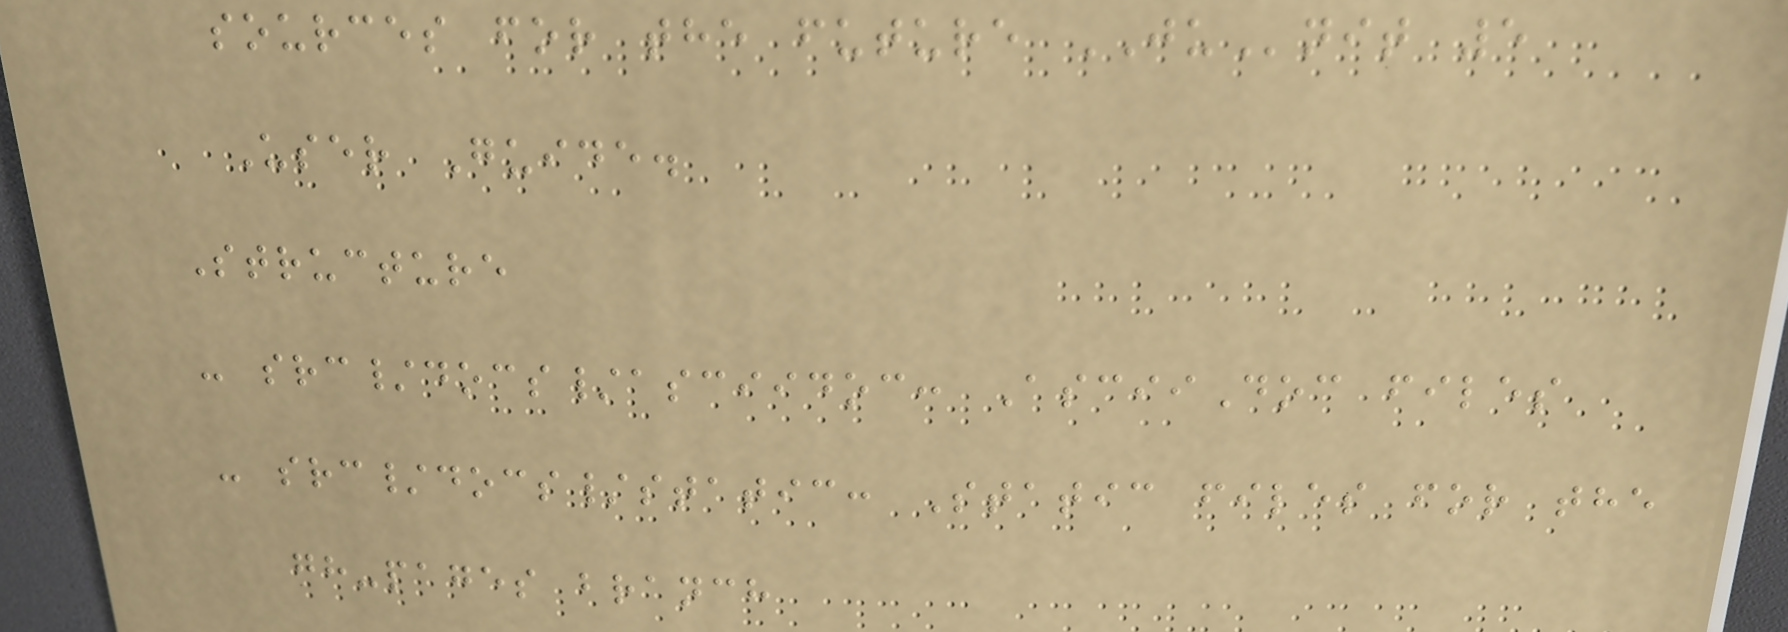sources for the future JUnit 5
User Guide.
Structure
- src/docs/asciidoc: AsciiDoc files
- src/docs/static: Static files for the
gh-pages branch
